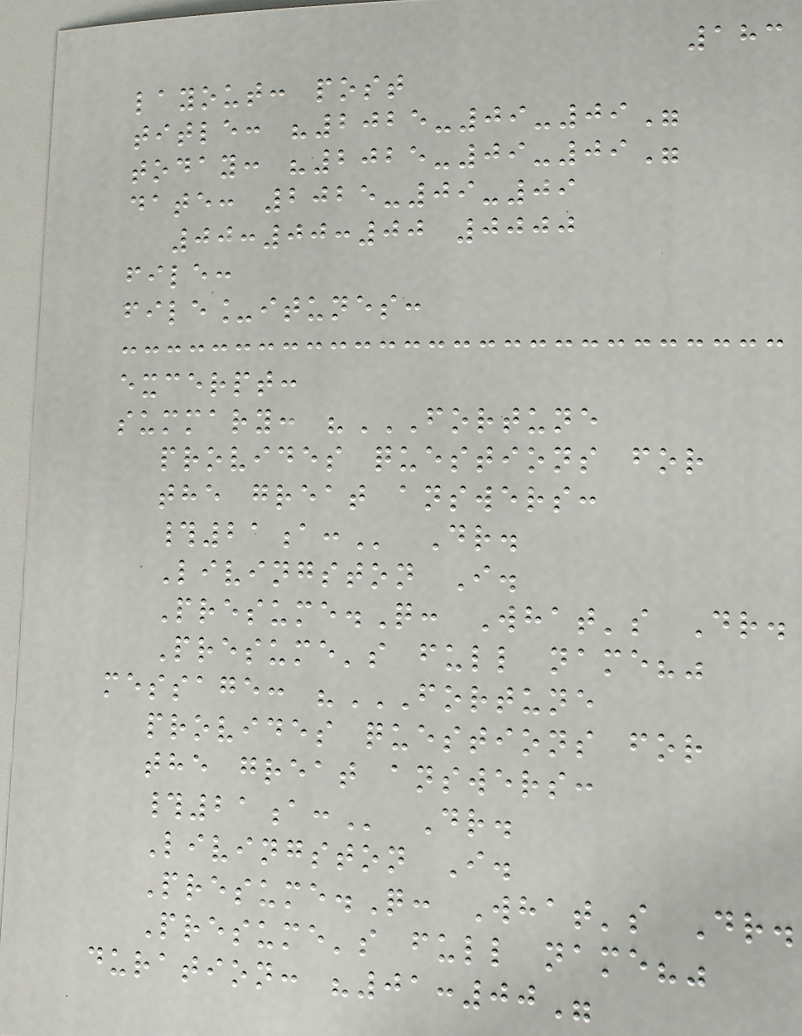183
layout: post
title: "2025-09-09"
today: "2025-09-09"
date: 2025-09-09
00:00:00 0000
file:
file_itunes:
excerpt:
summary: "FORTUNE
PROVIDES QUESTIONS FOR
THE GREAT ANSWERS:
#21A: Dr.
Livingston I.
Presume.Q: What's Dr.
Presume's full name?"
message: "FORTUNE
PROVIDES QUESTIONS FOR
THE GREAT ANSWERS:
#21A: Dr.
Livingston I.
Presume.Q: What's Dr.
Presume's full name?"
duration: "01:00"
